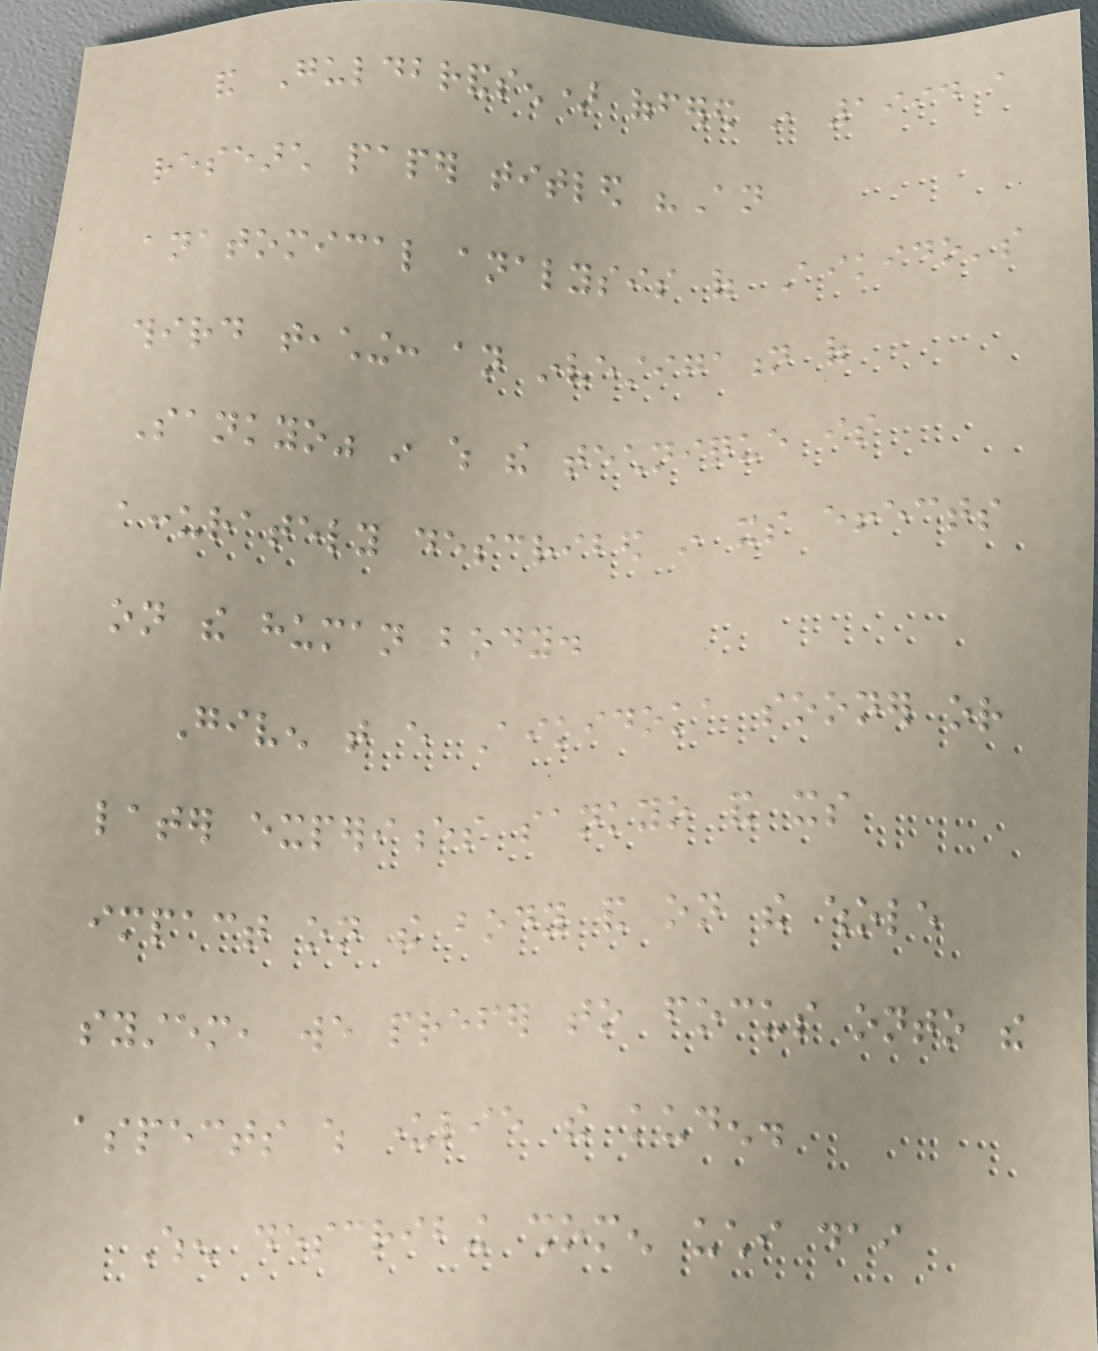and Guldbrandsen) offered in 1994 a
research paper titled "An
anatomical analysis of Aikido's
third teaching: an investigation of
Sankyo" in which the technique is
accurately described in its effects
on the human body.
Given that every Aikidoka sooner or
later experiences sankyo and its
impact on the body and on the whole
system, we prefer to focus onto the
aspects which underlie the kuden.
When describing shomen uchi dai
